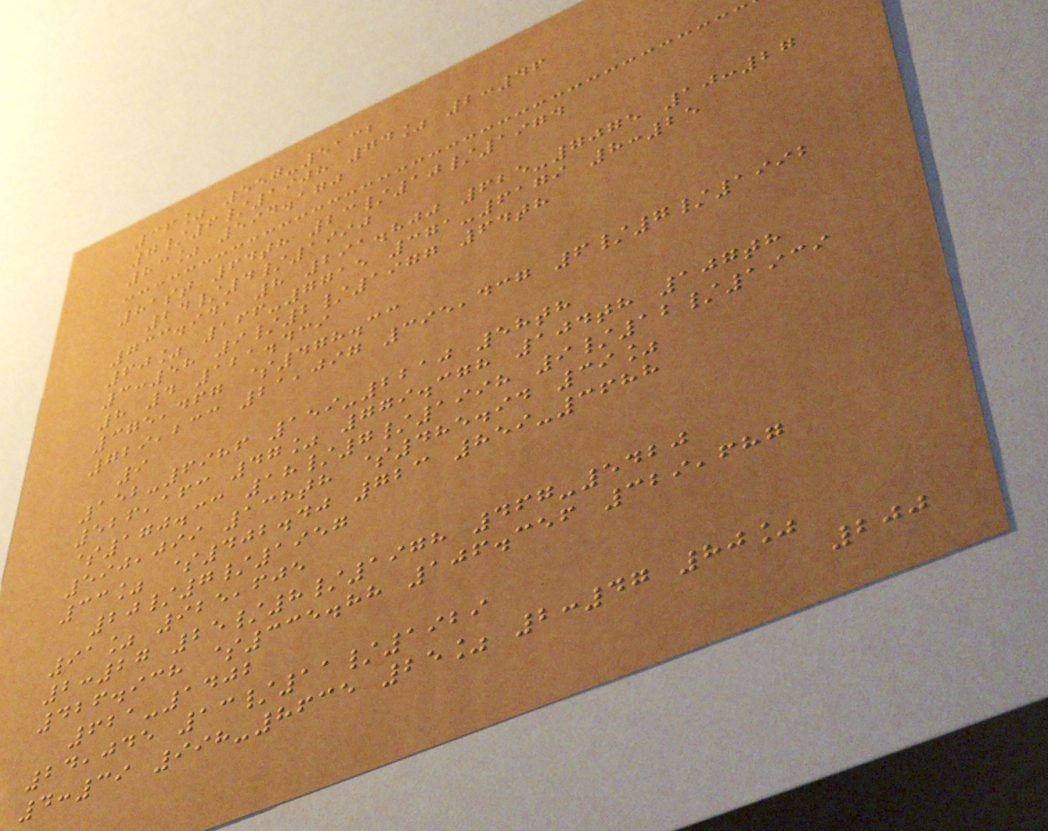36% 557-5132
7/6/1908 74% 2:46
83% 594.170
81st 64th 23/10/1974
24/4/1990
733.941 8 291.800 625-7075 10:27
60% 166-7715 371-6179 8:25
3:58 9/2/1977 64th
8 4 121.439
375,467 $478.33
729,233 21,097 395,437 6/7/1992
9
152-6986 159-2210 58th
526,163 47% 779.378 104th 107th
$170.33 18/7/1998 9/12/1939
590,099 138th $485.94 39%
33% $402.40 723 859-3688
20/7/1957
91% 925,605
2:27 25/8/1978 467-5420
426.938 $335.88 106.356 329,687
621-1402
24,045 13/11/1929
4:39 998-8635 25% 2:47 80%
200
